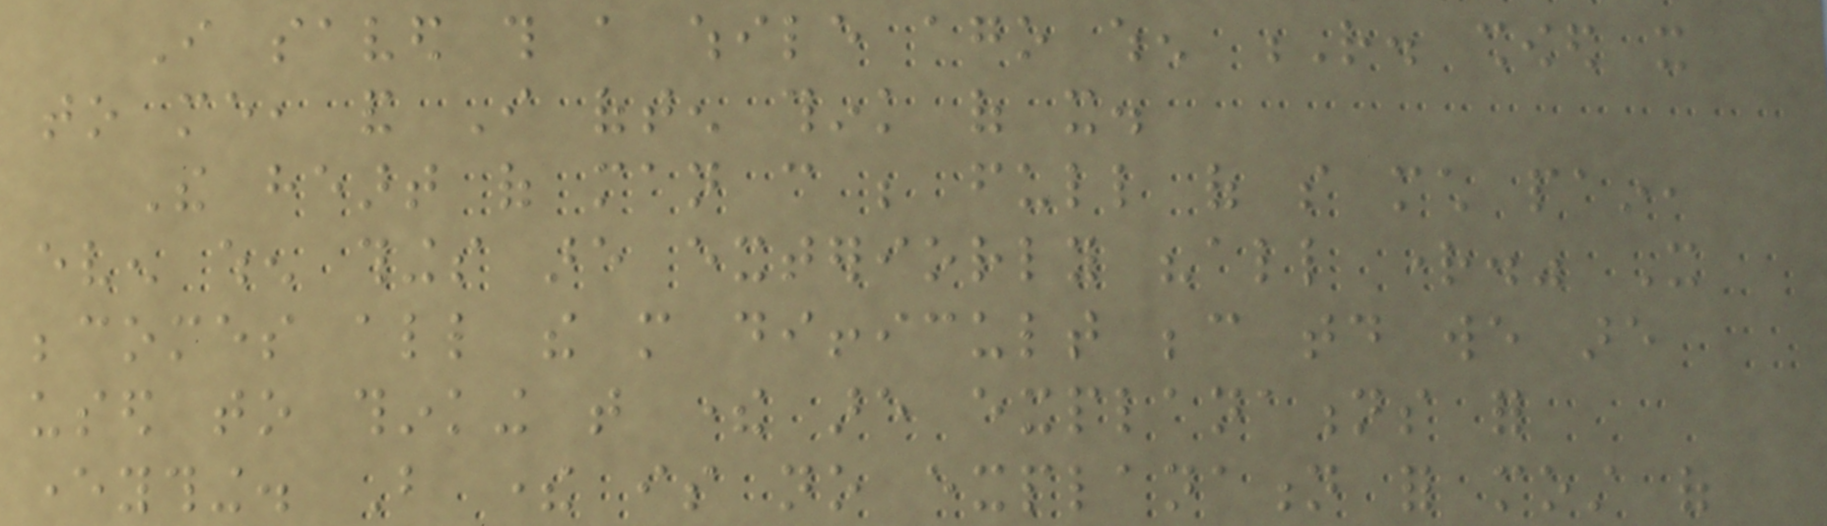I saved this a while ago when R. showed it
to me, and I often think of it.
The heart of man can be full of so much pain,
even when things are exteriorly "all right." It
becomes all the more difficult because today we are
used to thinking that there are explanations for
everything. But there is no explanation for most of
